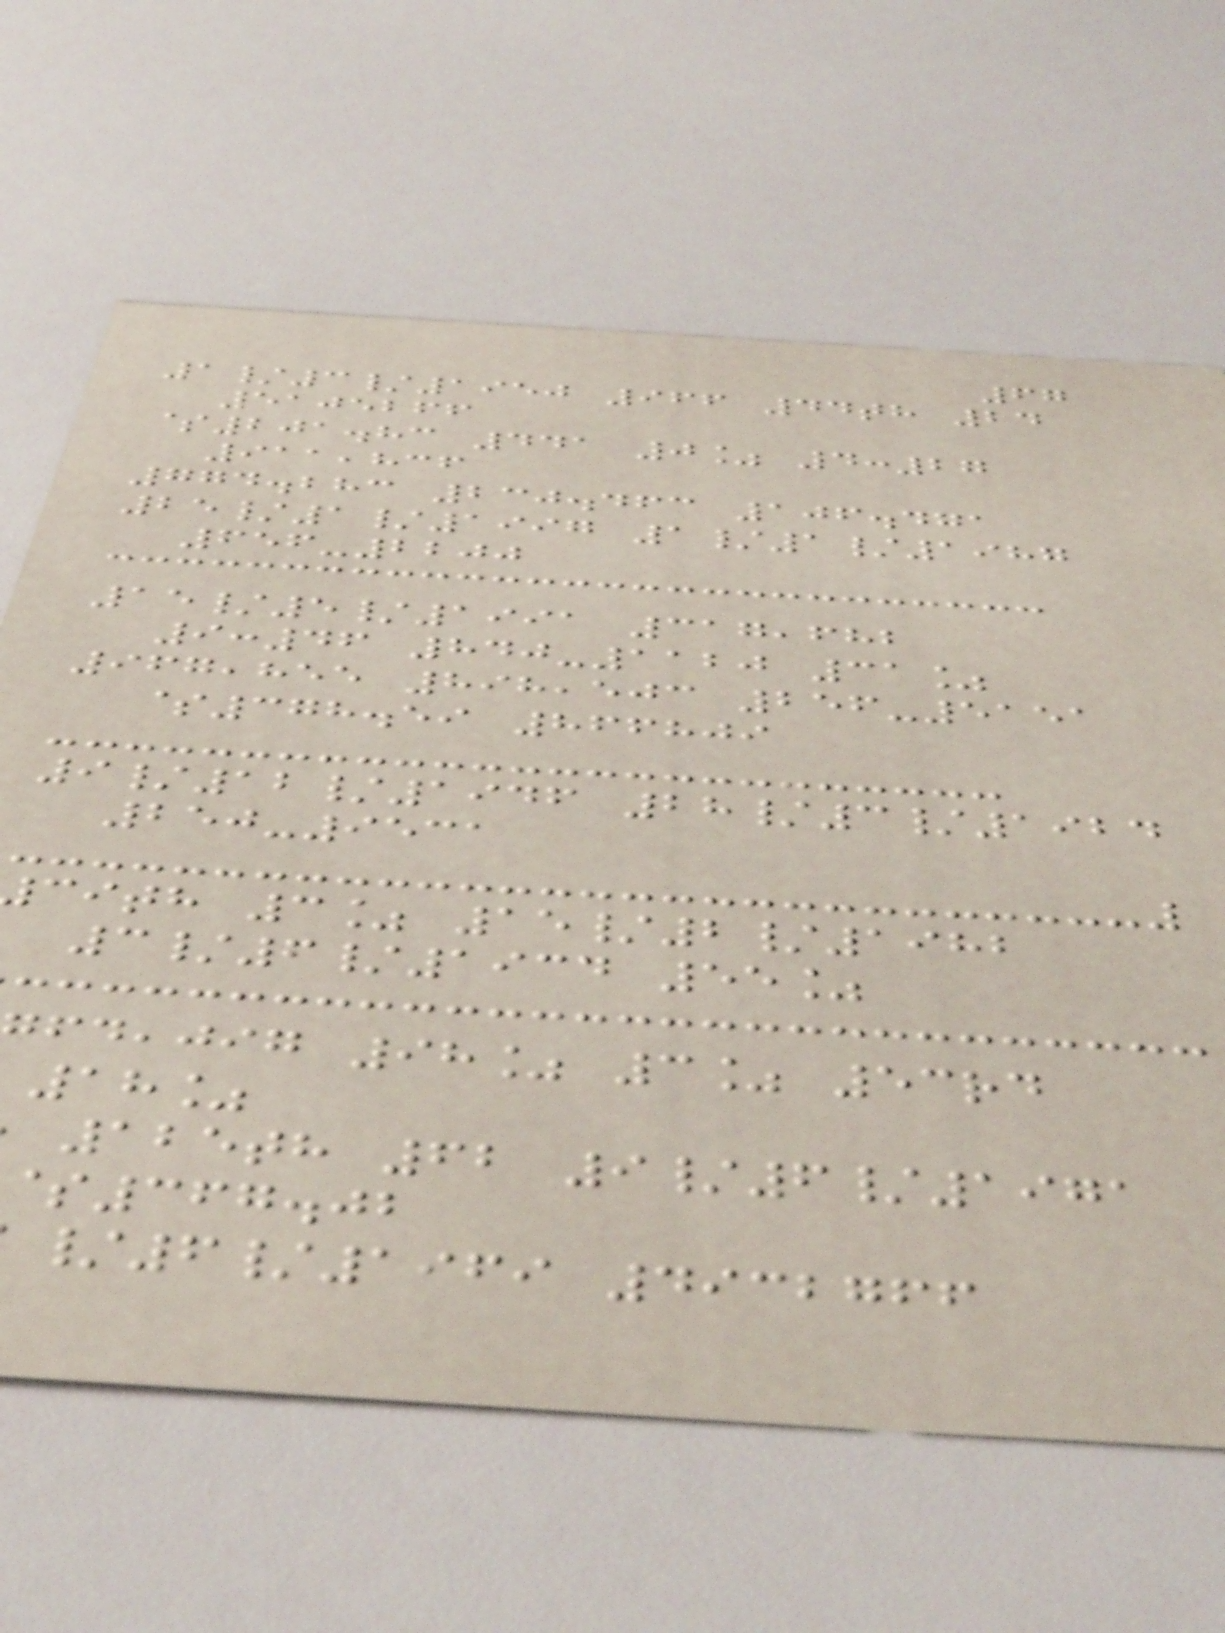67
1/3/1950 966 44th 24
5105266
$201.83 441 0% 4:27
911,836
774.283 230.463 106.471
25/1/1997 1/1/1987
656-2200
15/5/1991 317,682
9:46 840-1120 31%
967,855 898,503 256-5151
$378.59 866809
9/12/1946 28/3/1924
250-9531
cith 3% 15/2/1982
3/6/1934 55%
,jig 98% 3% 53rd
18%
125th 62 9/6/1971
367.02
/6/1969 4932766
